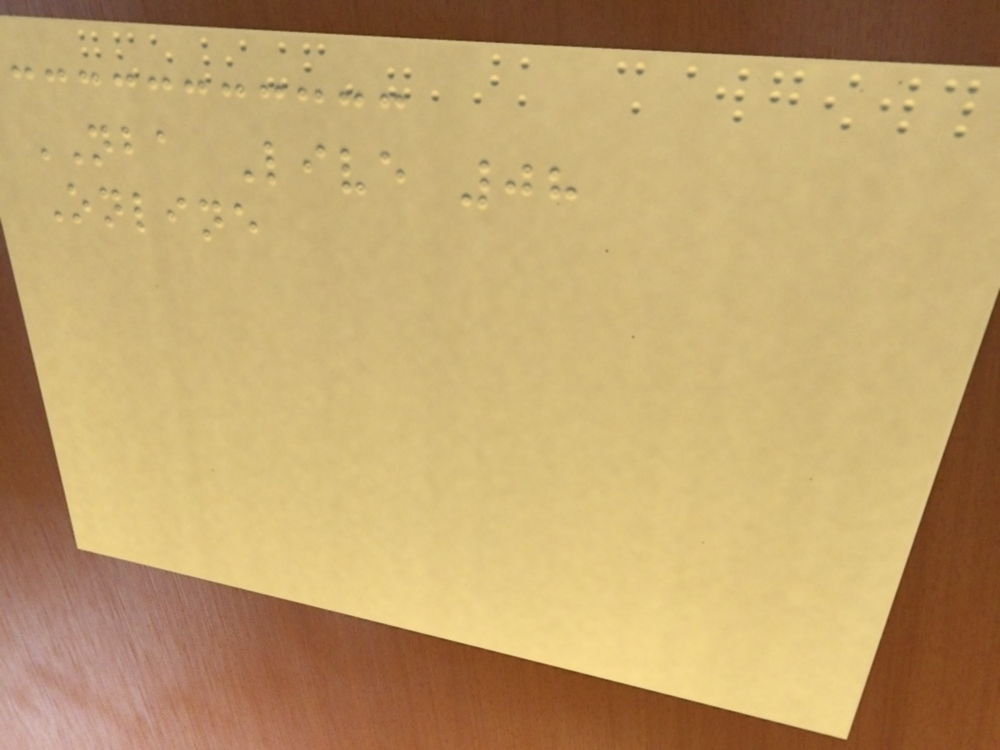NBA Live 08
Online
